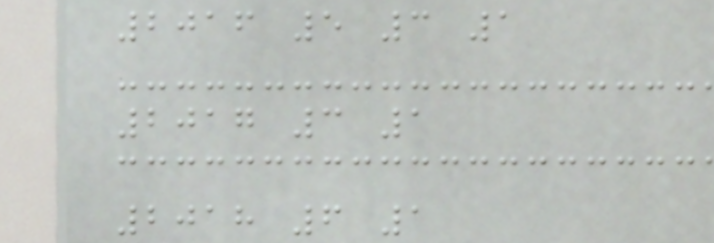2016 5 3 1
2017 3 1
2018 6 1
